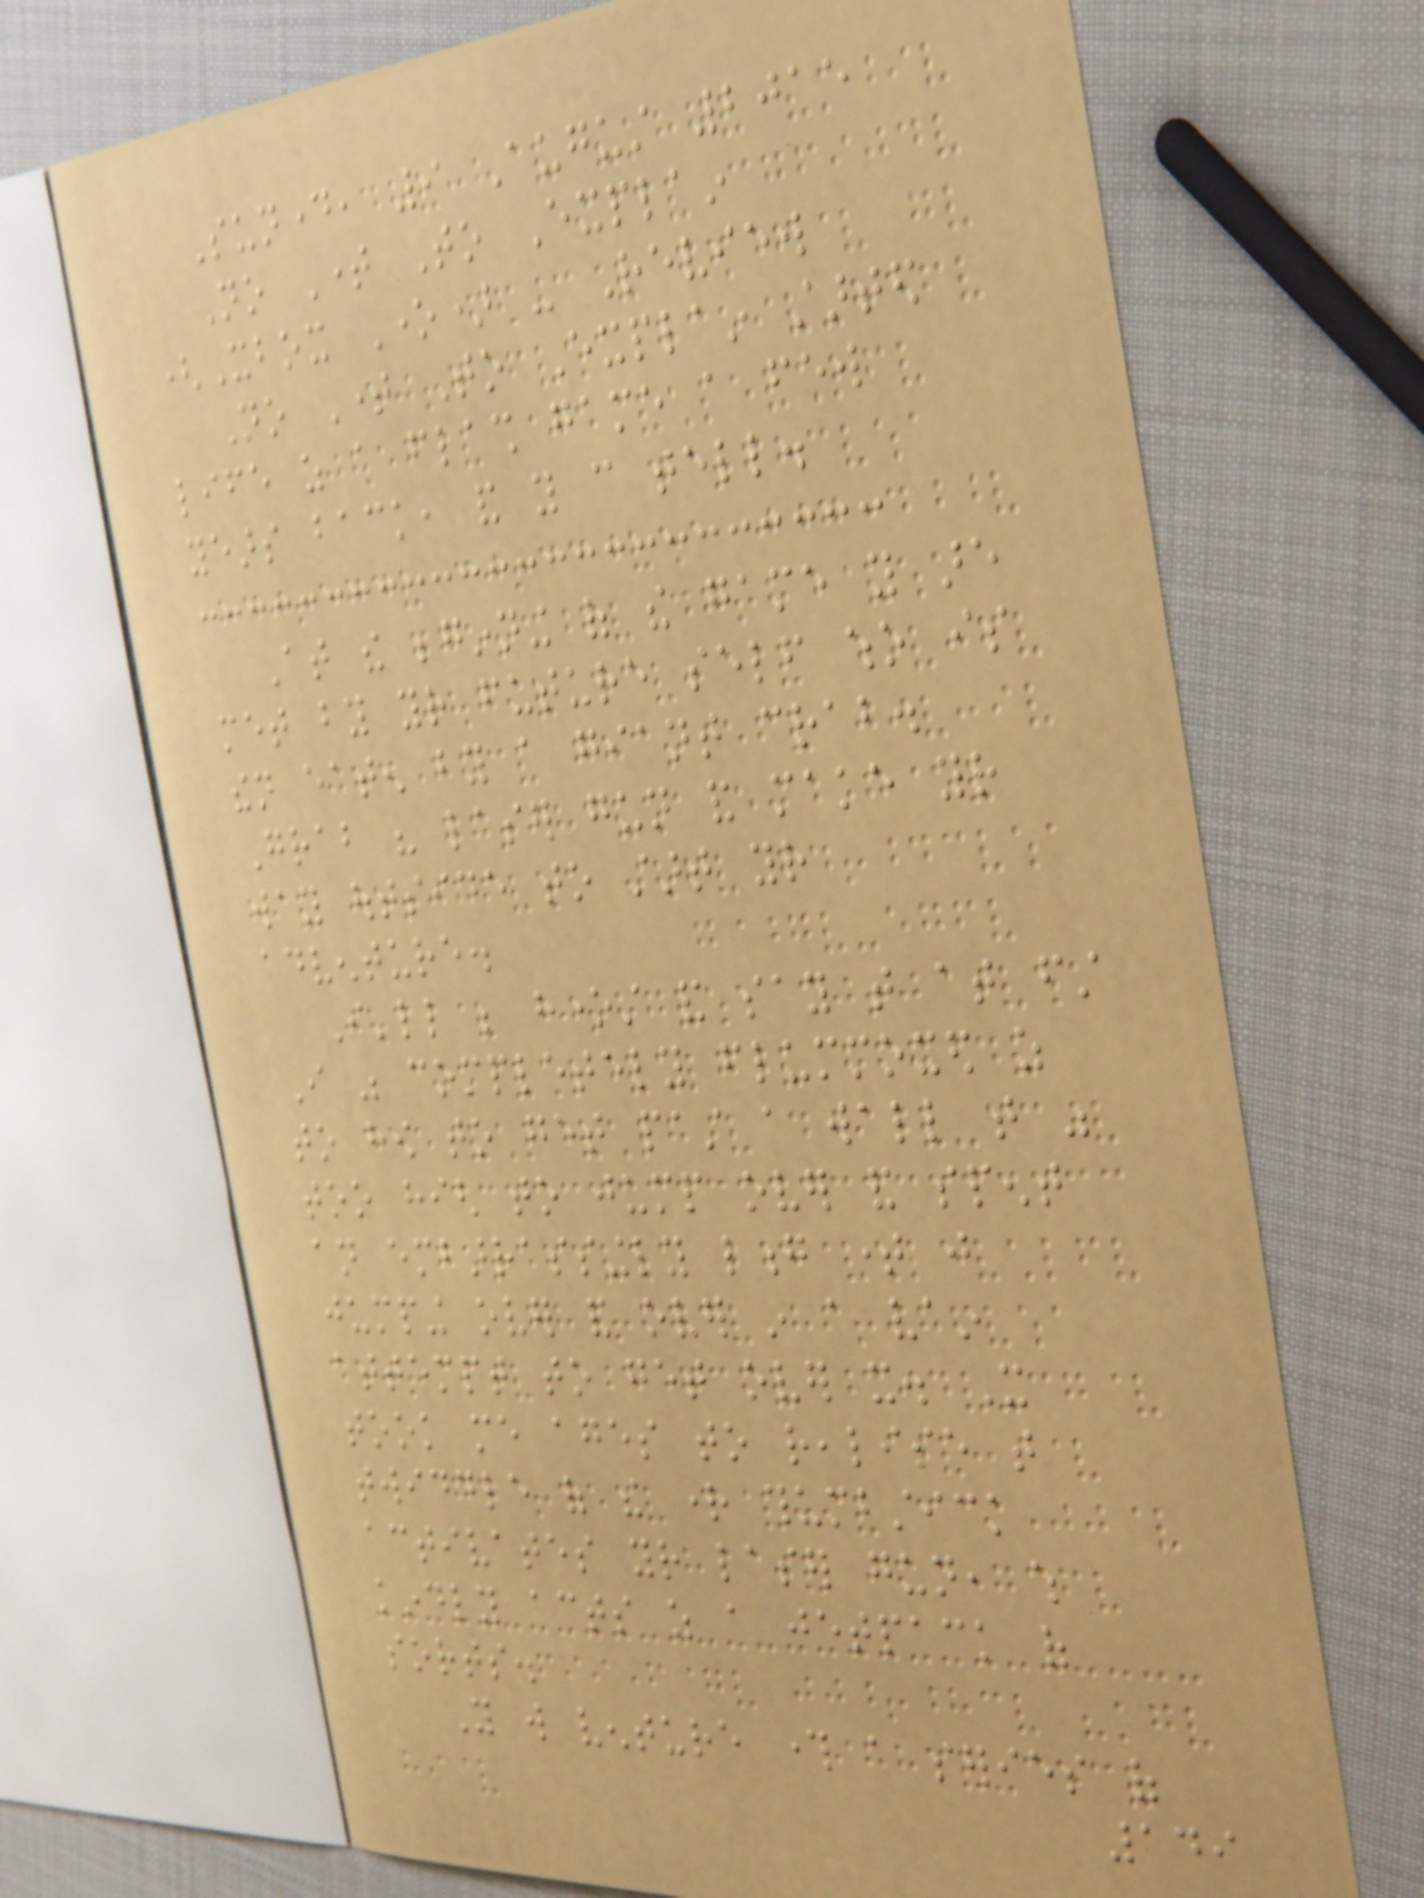Sunday, 9 August 2015
No Time To Explain
(Xbox One) - Review
No Time To Explain started
life as a flash game a few
years back, and you can tell.
At the beginning of the game you are
met by your future self who is
then eaten by a giant crab.
Grab his laser gun and make your
way outside to start your
adventure.
I'll be honest and say that at first
I was completely flummoxed as
to how to get past a wall that was
too high to jump over and spent
an embarrassingly long time just
jumping over and over in a vain
attempt to get over it. It
took me ages to realise that
twiddle of the right thumbstick
activates your laser gun, which
kindly acts as a jetpack of
sorts.
You will venture through a series of
149
